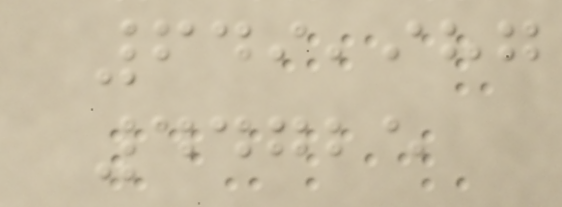649,987
44725
